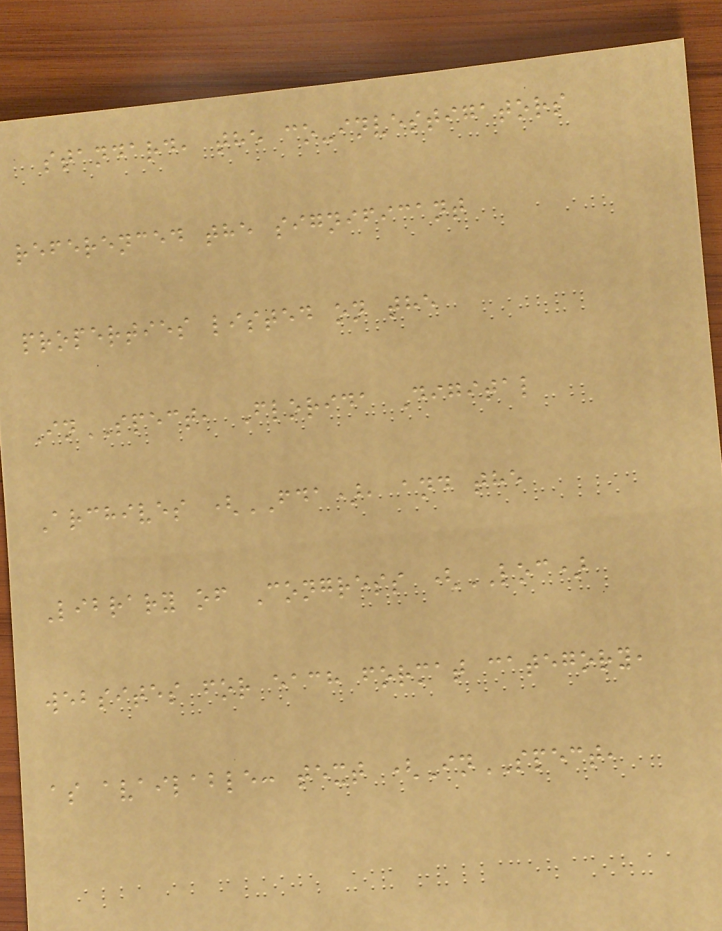standard, the co-investigators
referenced the significant
properties listed on the
InSPECT, Florida Digital
Archives (FDA), and the
Library of Congress (LOC)
websites for each format category,
as available: text (InSPECT,
